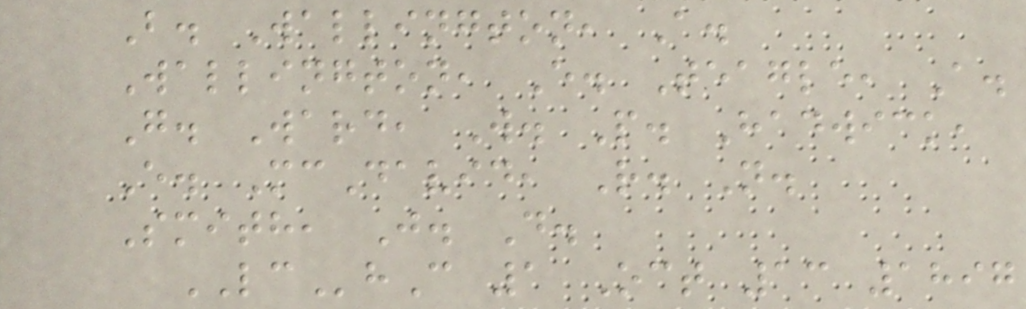B. Wallington, A.
Wallington, E. Teagle, A.
G. Ward, W. P. Hadwick,
E. McDavid, R. N.
Smith, J. D.
LChC 1 Oct 13 1897
